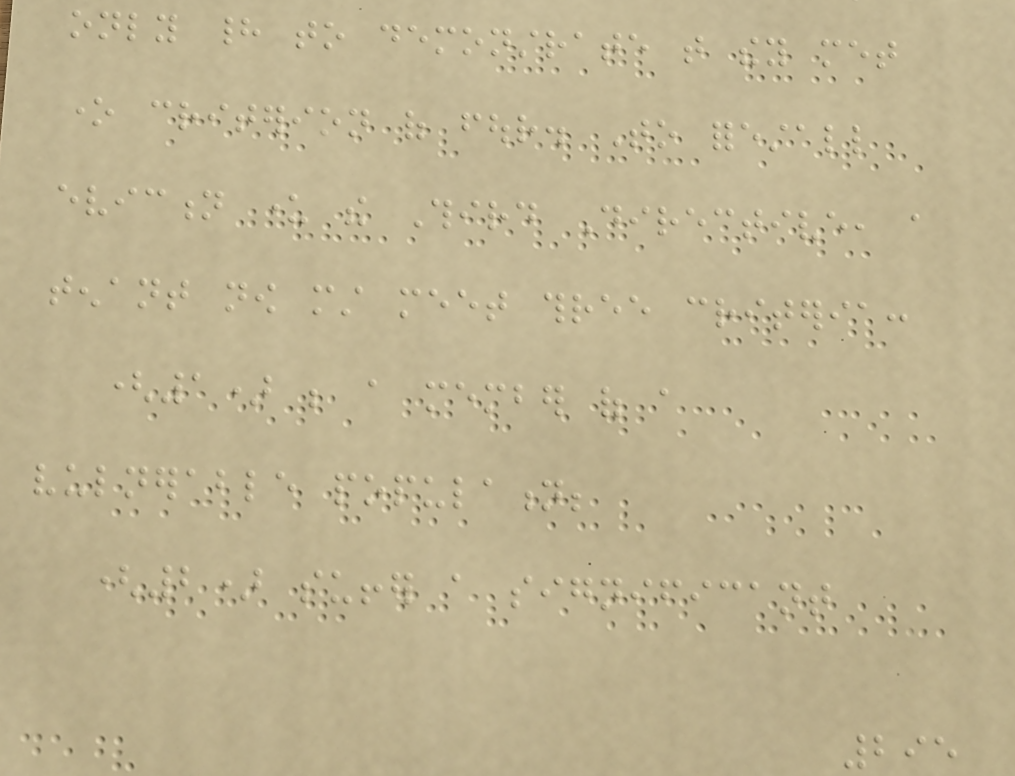only had to demonstrate that they met
one criterion of four. To forestall
eviction under the Third Directive, a
tenant now must meet three criteria:
(1) be a member of a
vulnerable population;
(2) suffer a significant
295
